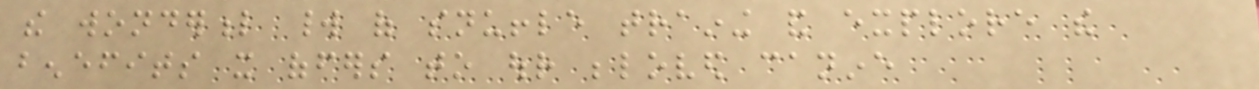the wonderful world of snuffle training and explore the
benefits it offers to our beloved canine
